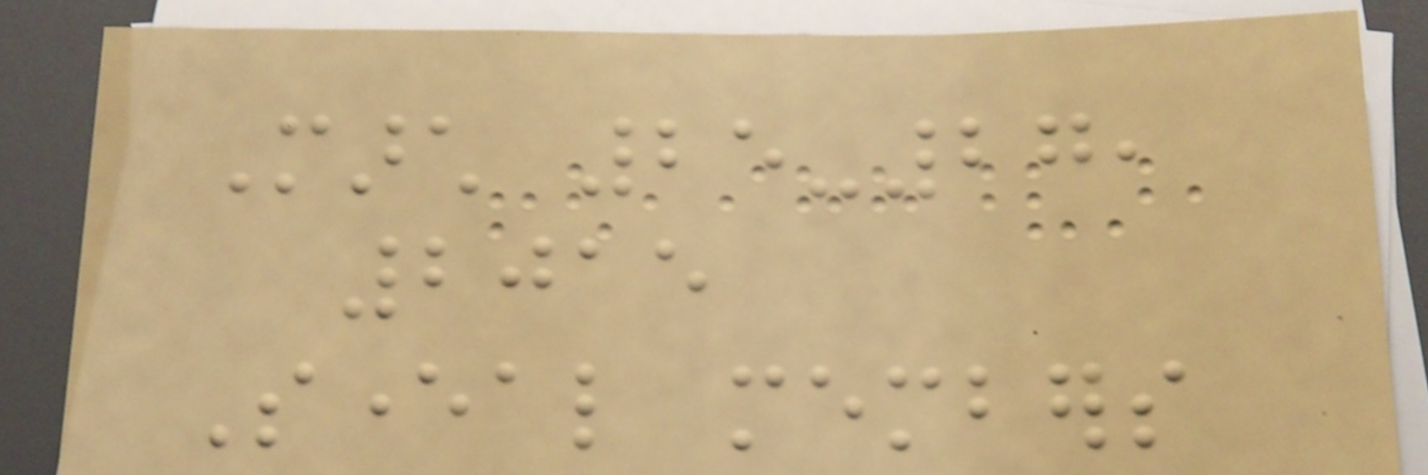March 25-27,
2015
Several members
